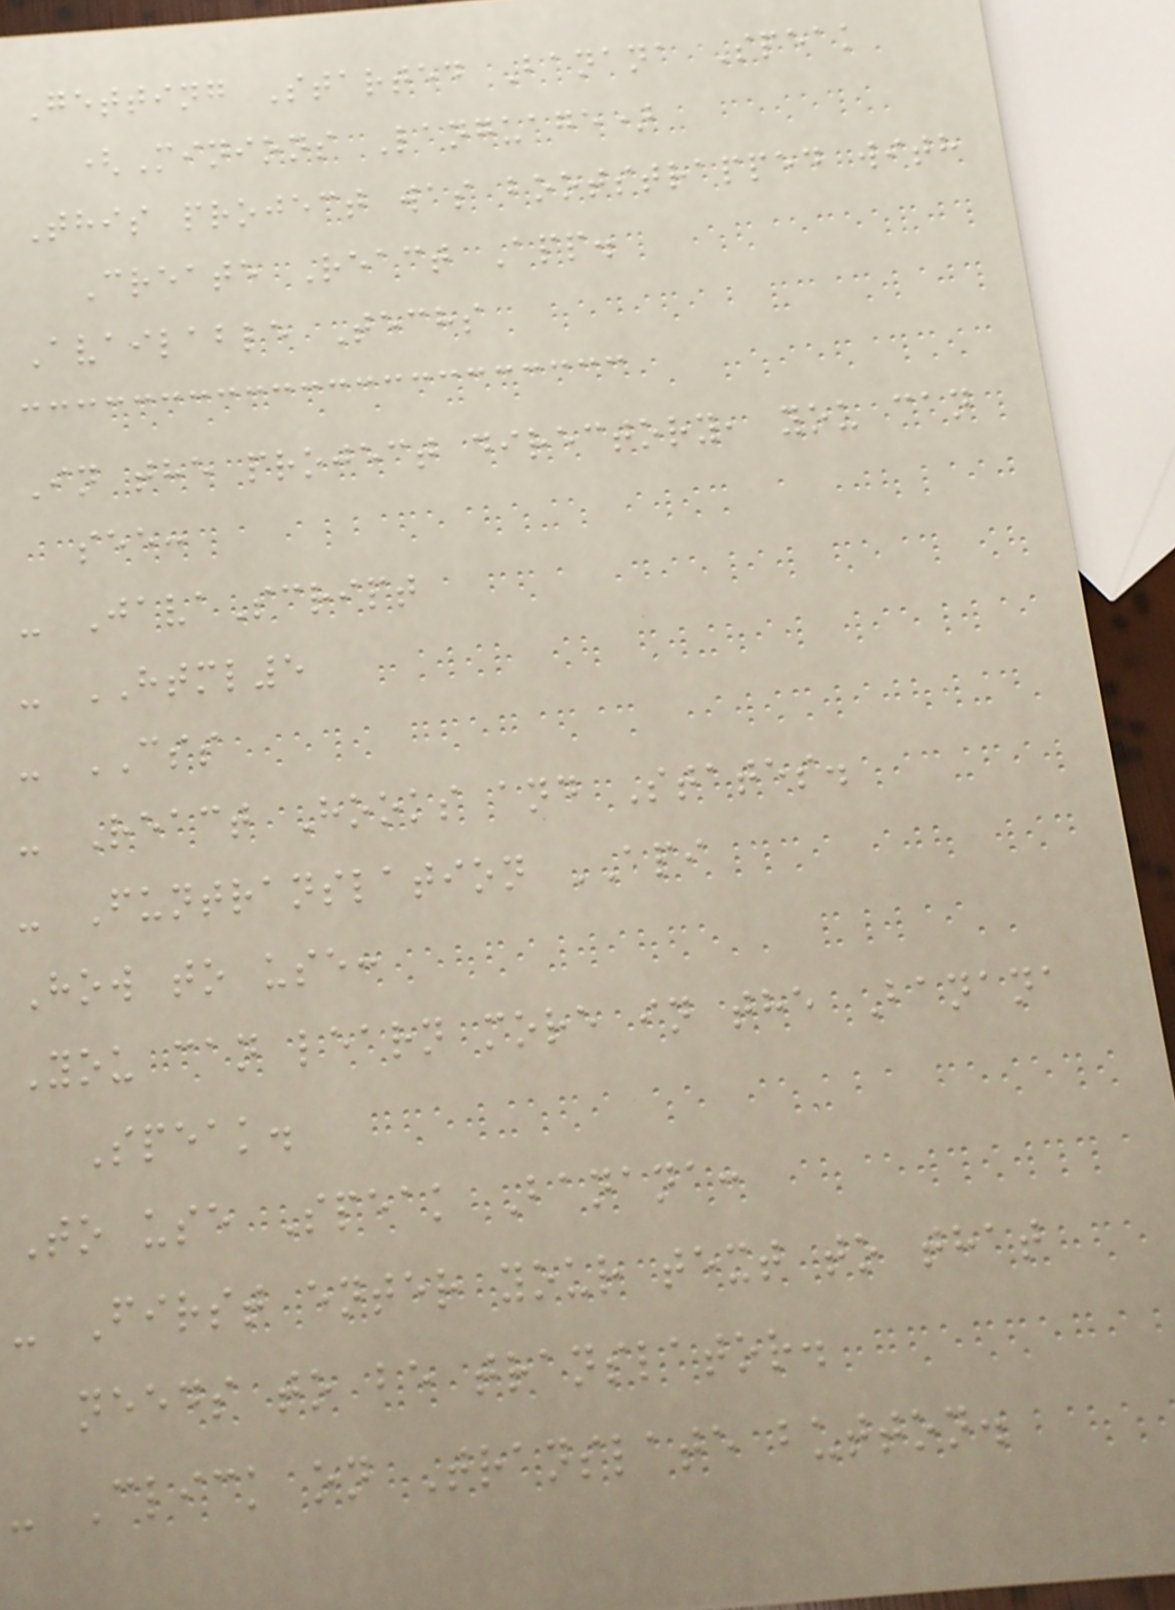Getting Started Banana Speak
(Minions Language)
This project was bootstrapped with
Create React App.
Available Techs
In the project directory, you can
see:
- JavaScript
- HTML5
- CSS
- React Hooks and States.
- Funtranslation API
How to use:
You can learn more in the Banana
Speak.
To use Speak Banana:
- First enter your text to that
needs to be translator.
- Click on Translate button.
